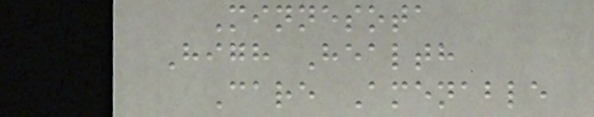Minnesota
High Health
Care Amenable
